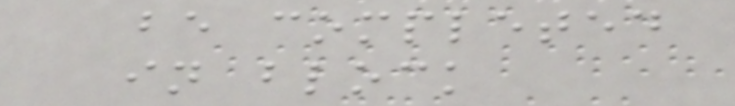be completed
in block
